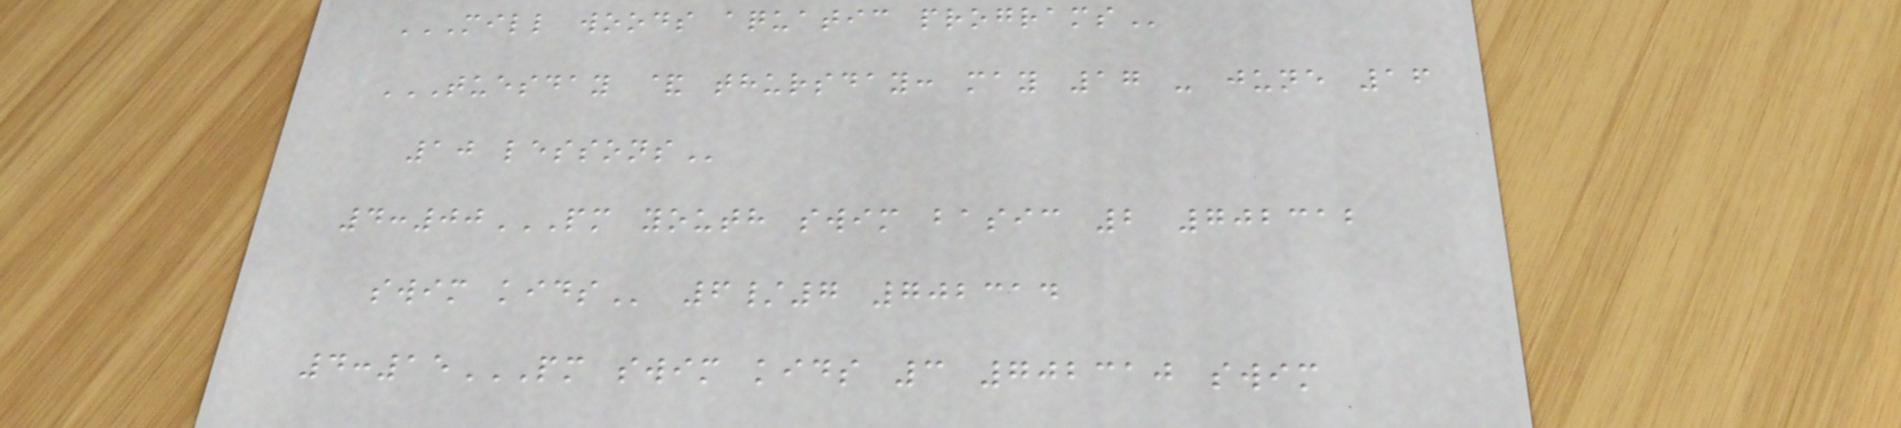MILL WOODS AQUATIC PROGRAMS
TUESDAY & THURSDAY: MAY 17 - JUNE 16
10 LESSONS
4:00PM YOUTH SWIM BASIC 2 702312
SWIM KIDS 6/7 702314
4:15PM SWIM KIDS 3 702310 SWIM
